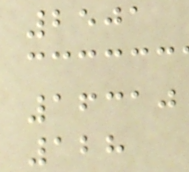2501
16310
128
